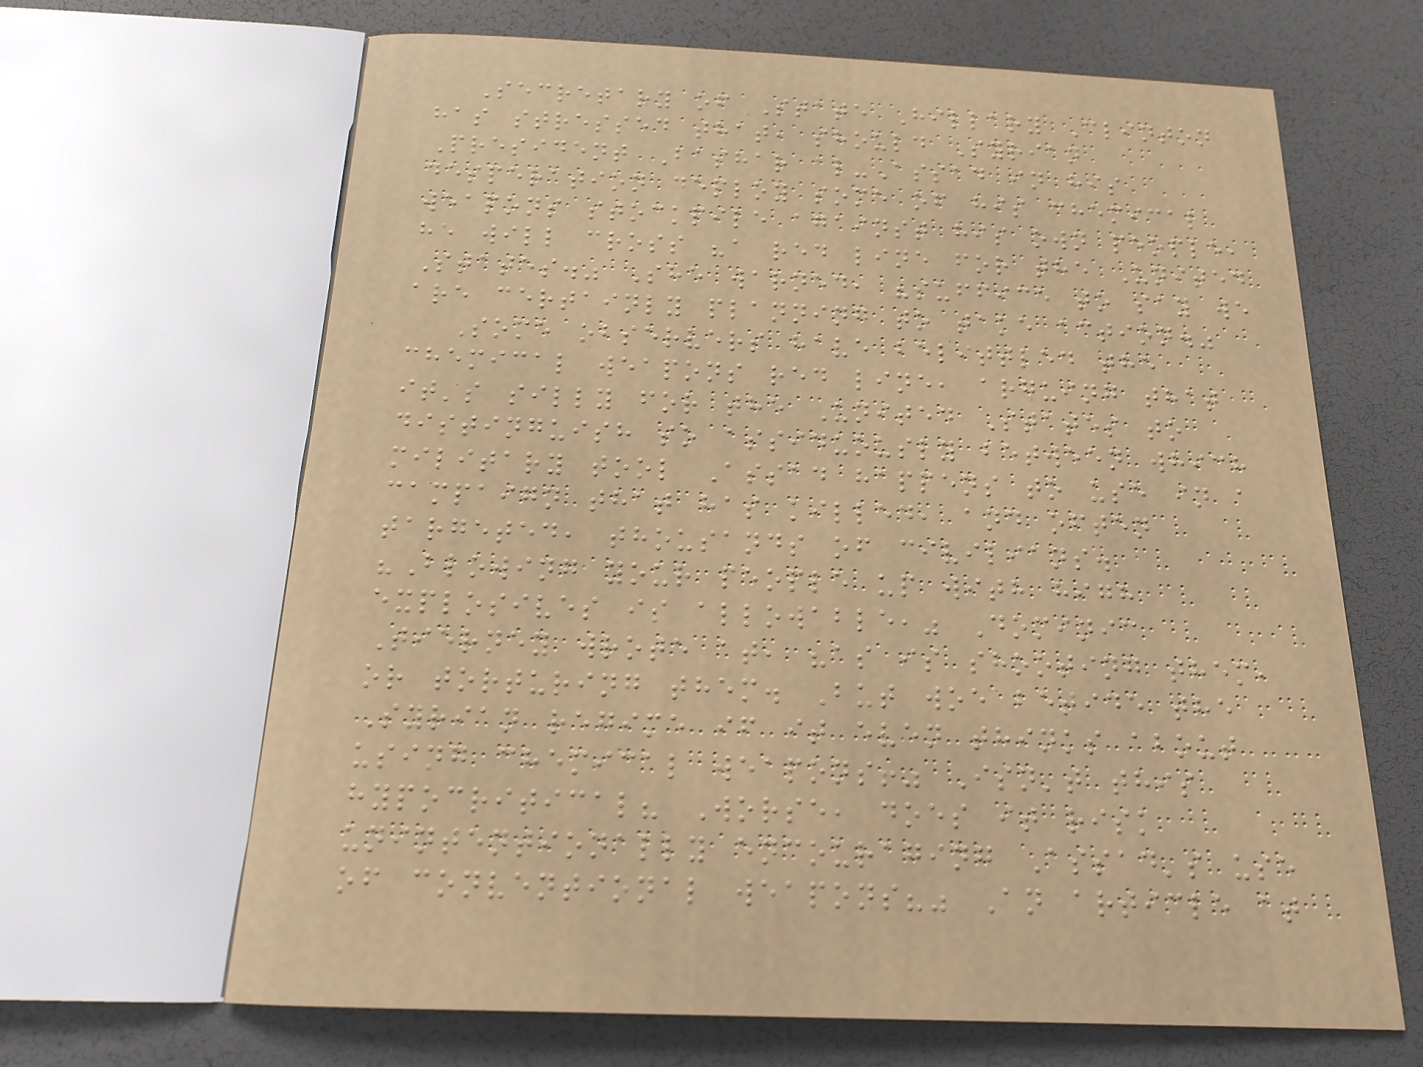Secretary of State Hillary Clinton
has stressed that, should Syrian
President Bashar al-Assad in his
desperation deploy some of his chemical
weapons stockpile against his own people,
he will cross "a red line for the United
States." She warned, "suffice to say we
are certainly planning to take action."
Some observers have belittled the
chemical weapons red line, arguing that
it's silly for the United States to
distinguish so assiduously between which
military tool Assad happens to use in a
campaign that has killed, and often
targeted, thousands of civilians.
"Blowing your people up with high
explosives is allowable," Dominic
Tierney wrote at, "as is shooting them,
or torturing them. But woe betide the
Syrian regime if it even thinks about
using chemical weapons!" Isn't this
hypocritical? Worse, does it risk
unintentionally encouraging Assad's use
of conventional weapons?" An article at
